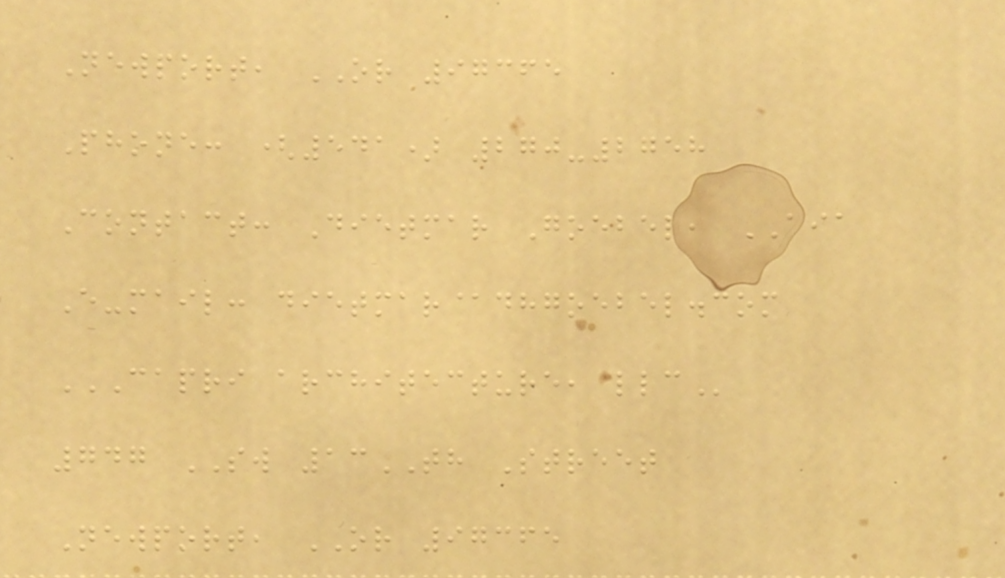Newport, OR 97365
Phone: (541) 270-2758
Contact: Dietmar Goebel, AIA
E-mail: dietmar@dhgoebel.com
CAPRI ARCHITECTURE, LLC
747 SW 13TH Street
Newport, OR 97365
